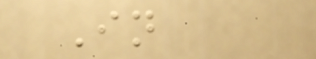In
